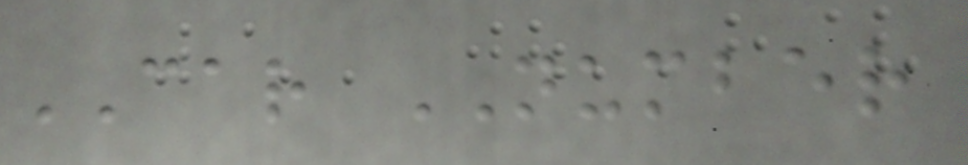CAR NUMBER
